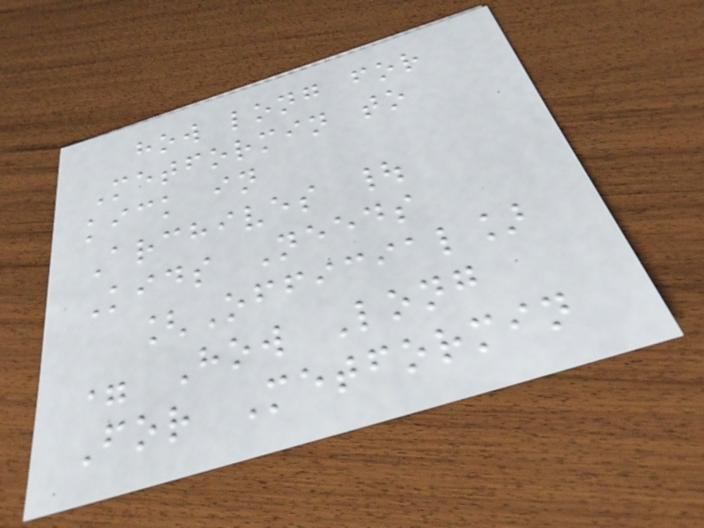how long for
Metformin to
kick in
Archives |
Kids Needs
[Official]
= How Long
For Metformin
